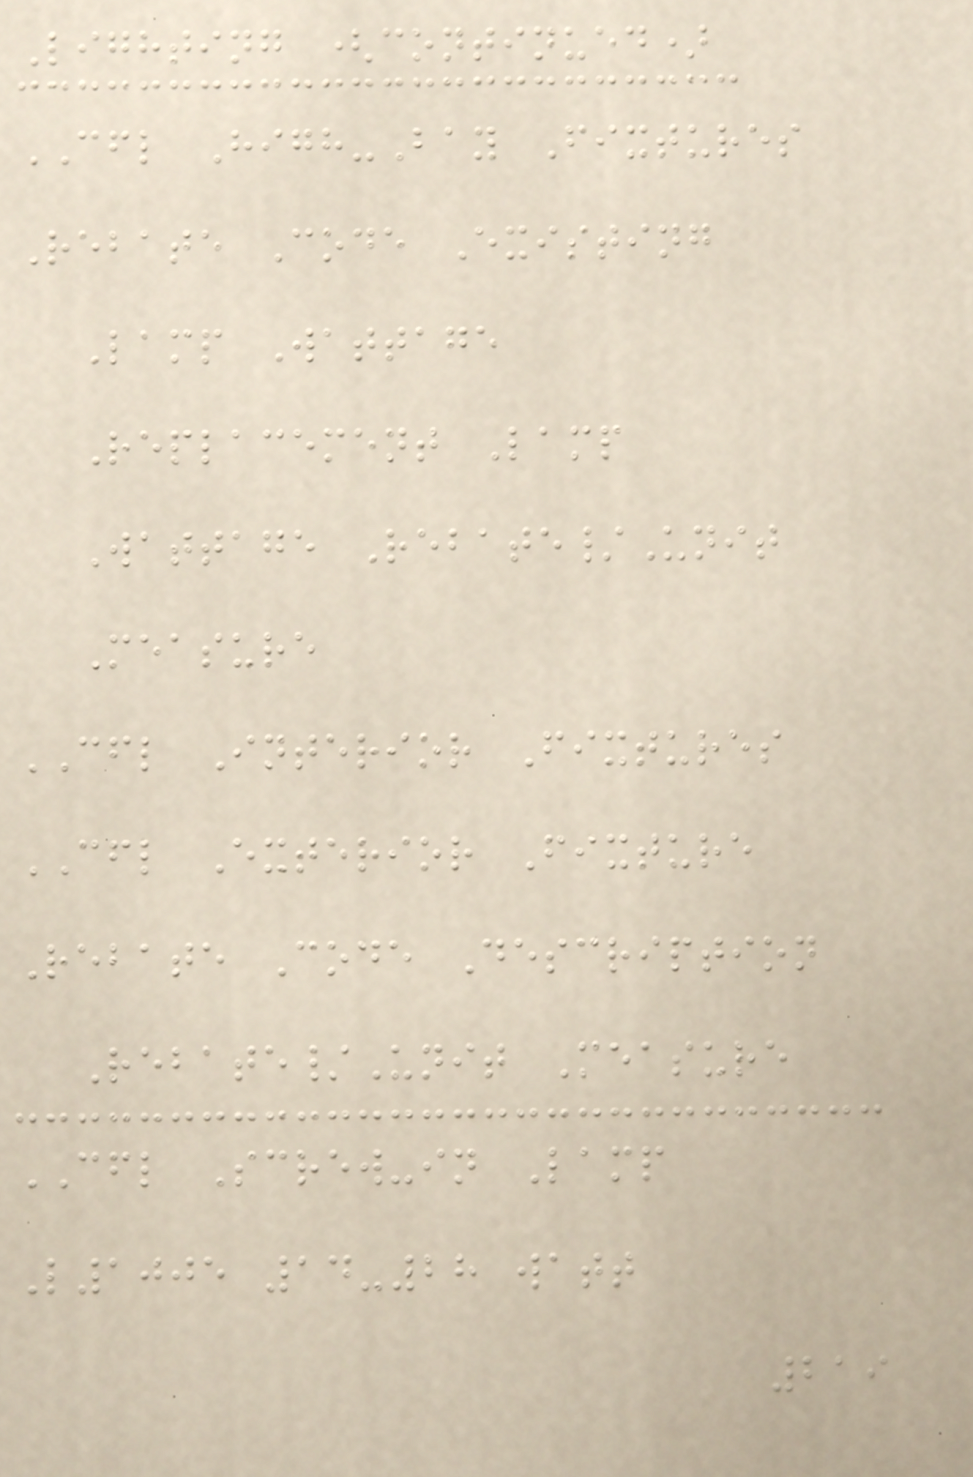Lighting (continued)
CFL High-Bay Fixtures
Rebate Code Existing
Lamp Wattage
Replacement Lamp
Wattage Rebate/Unit
Measure
CFL Interior Fixtures
CFL Exterior Fixture
Rebate Code Description
Rebate/Unit Measure
CFL Screw-in Lamp
L1005 14-28 watt
219
